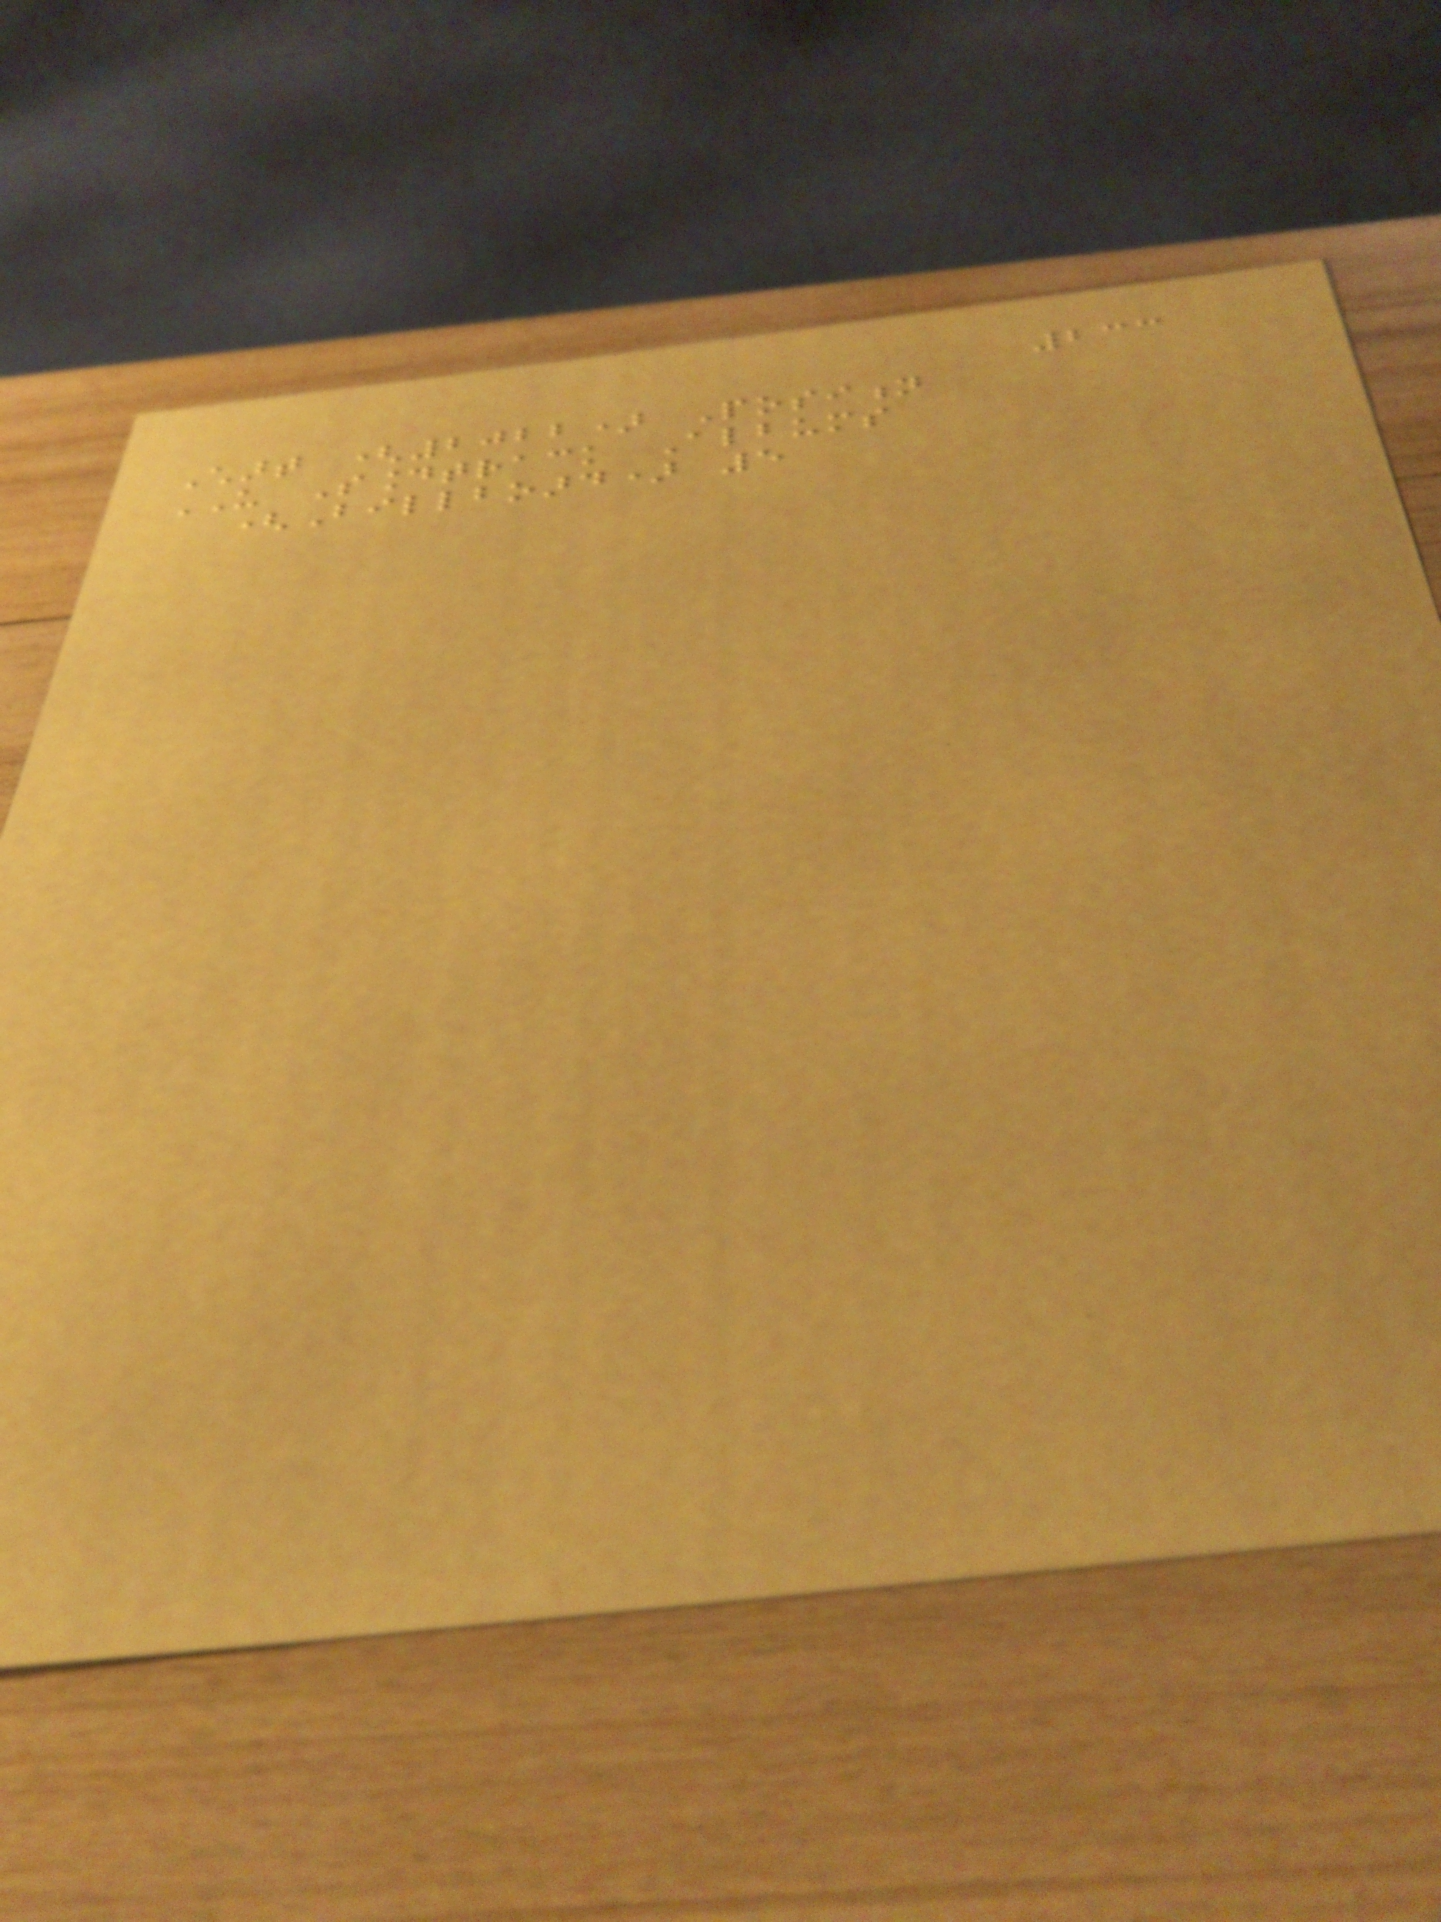233
Chart (2022) Position
US Soundtrack Albums
(Billboard) 5
